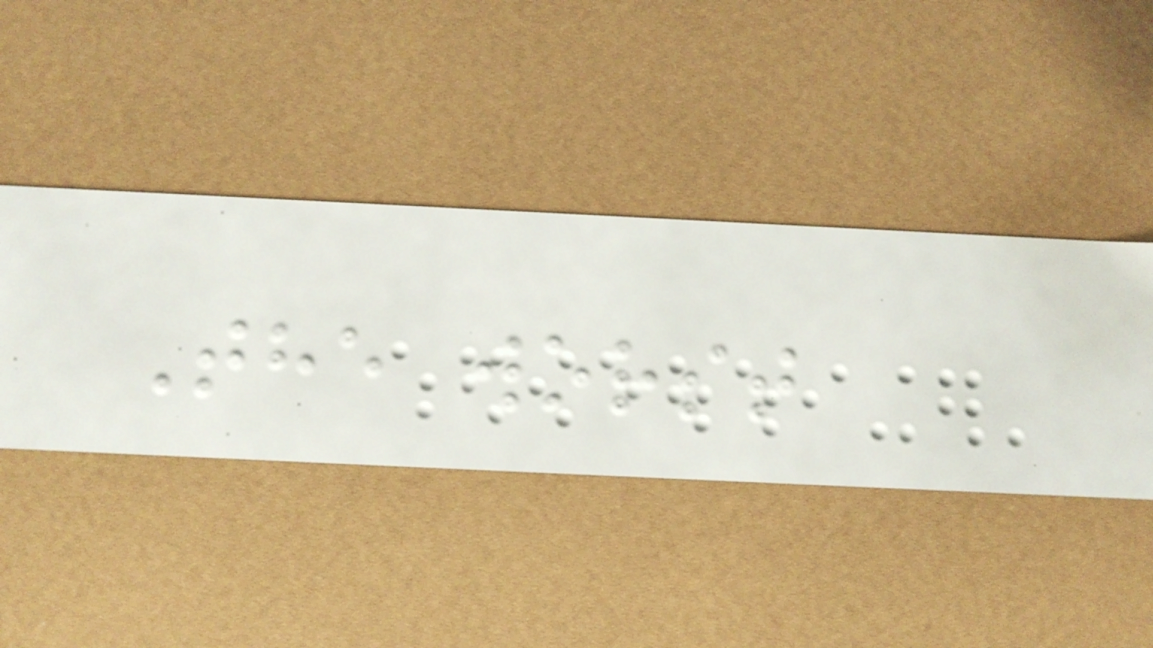The worst
